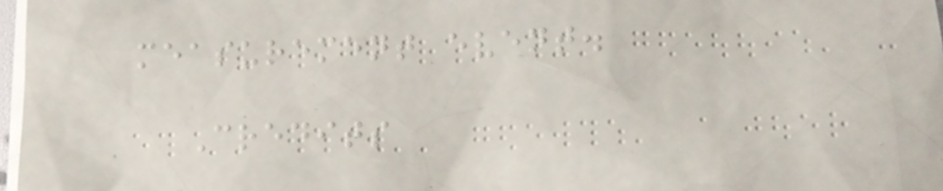measurement event.
Credits
